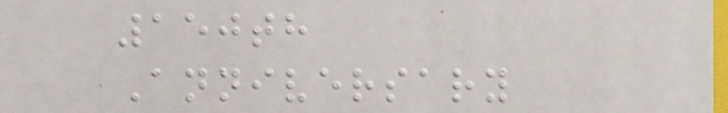150th
Anniversary
